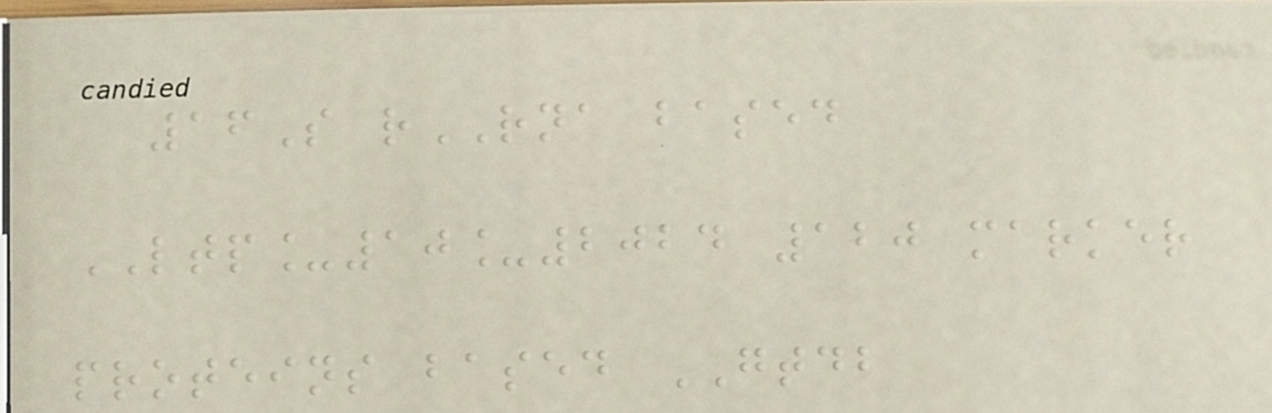16S rRNA based
LTP_10_2024 120 marker
proteins based GTDB
